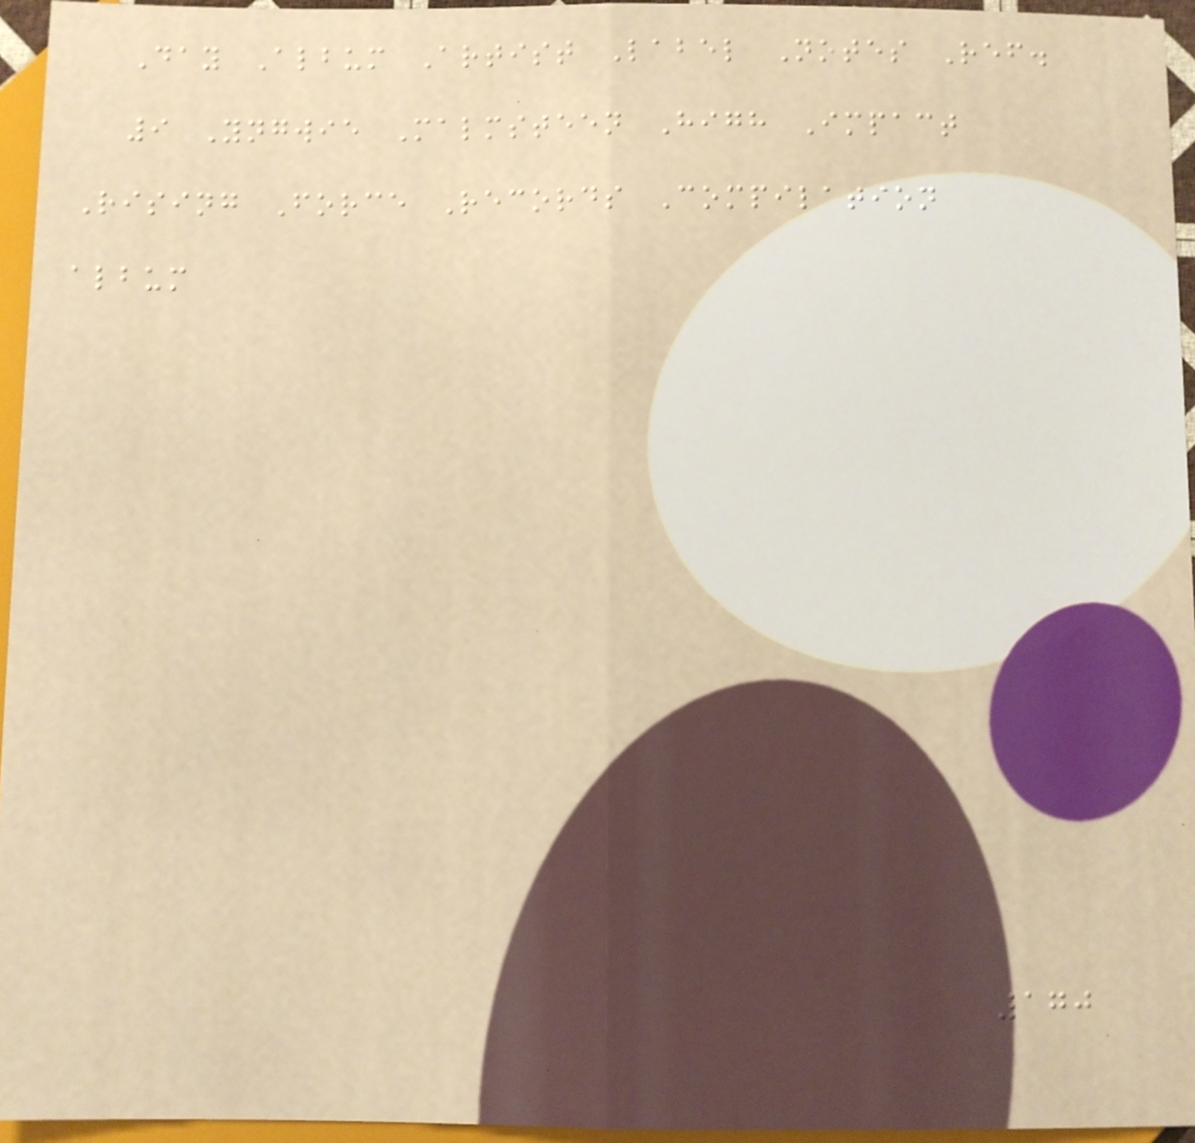Day Album Artist Label Notes Ref.
9 Yngwie Malmsteen High Impact
Rising Force Records Compilation
album
170
